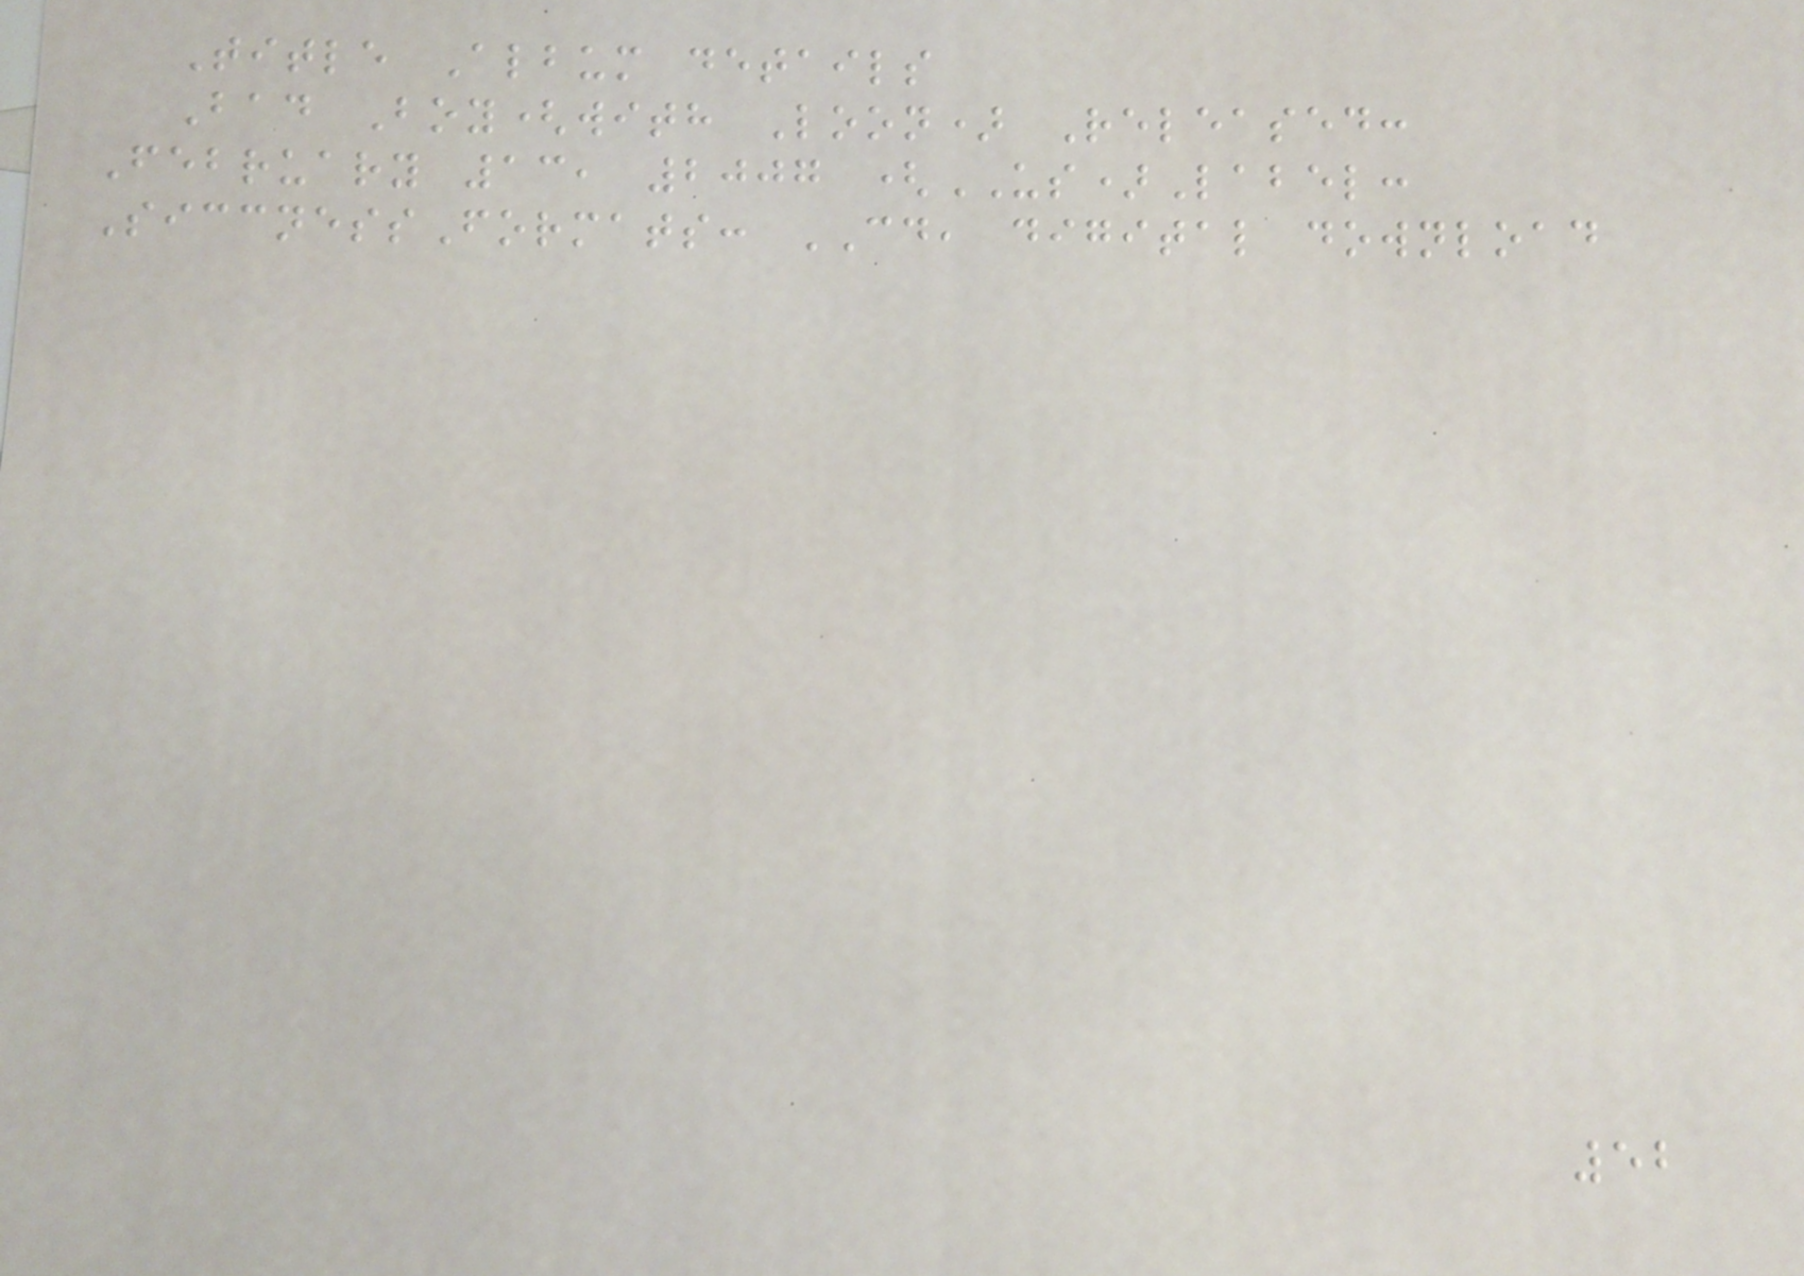Title Album details
Bad Boy(with Loon) Released:
February 13, 2007 (US)Label:
SiccnessFormats: CD, digital download
52
